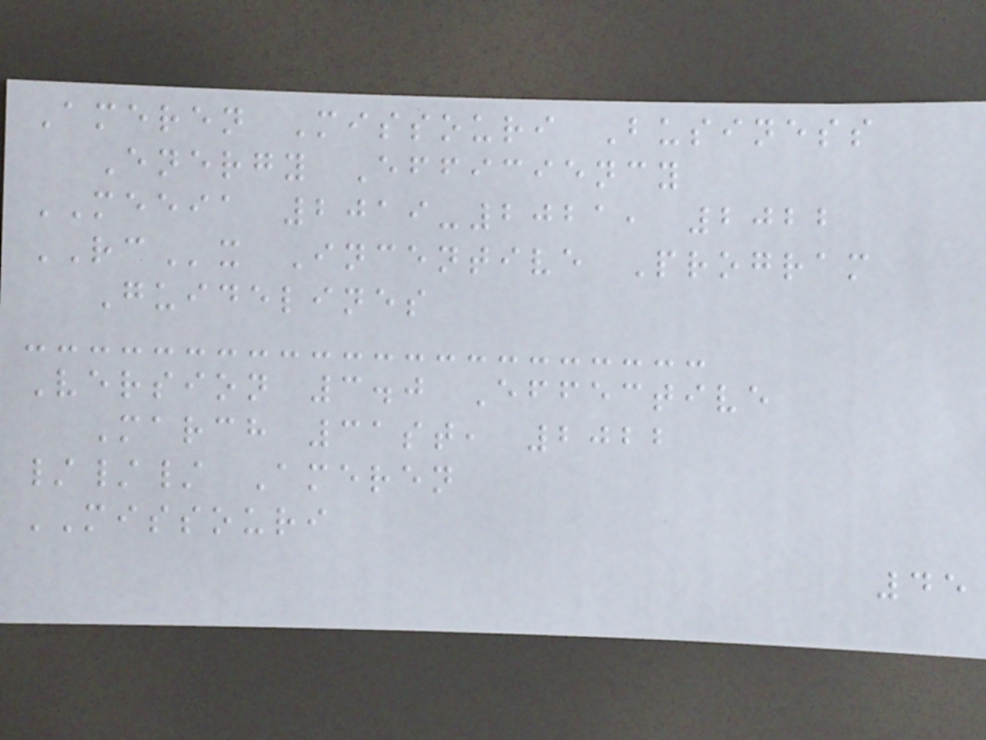Ameren Missouri Business
Energy Efficiency
MEEIA 2019-2021, 2022
RCx Incentive Program
Guidelines
Version 3.0 Effective
March 31st, 2022
/// Ameren
MISSOURI
45
